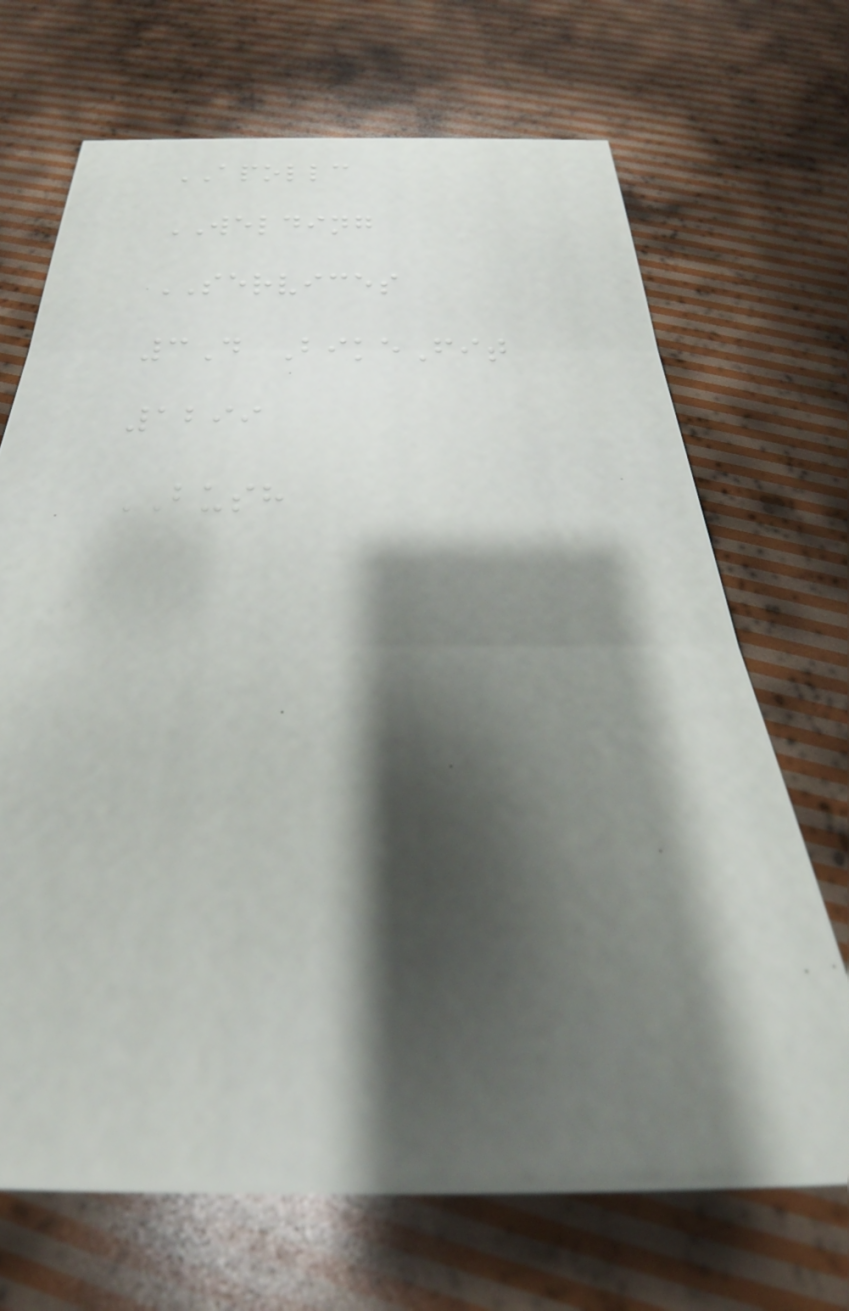APOLLC
WELDING
SERVICES
3D BikeFit
1299
BUSH
